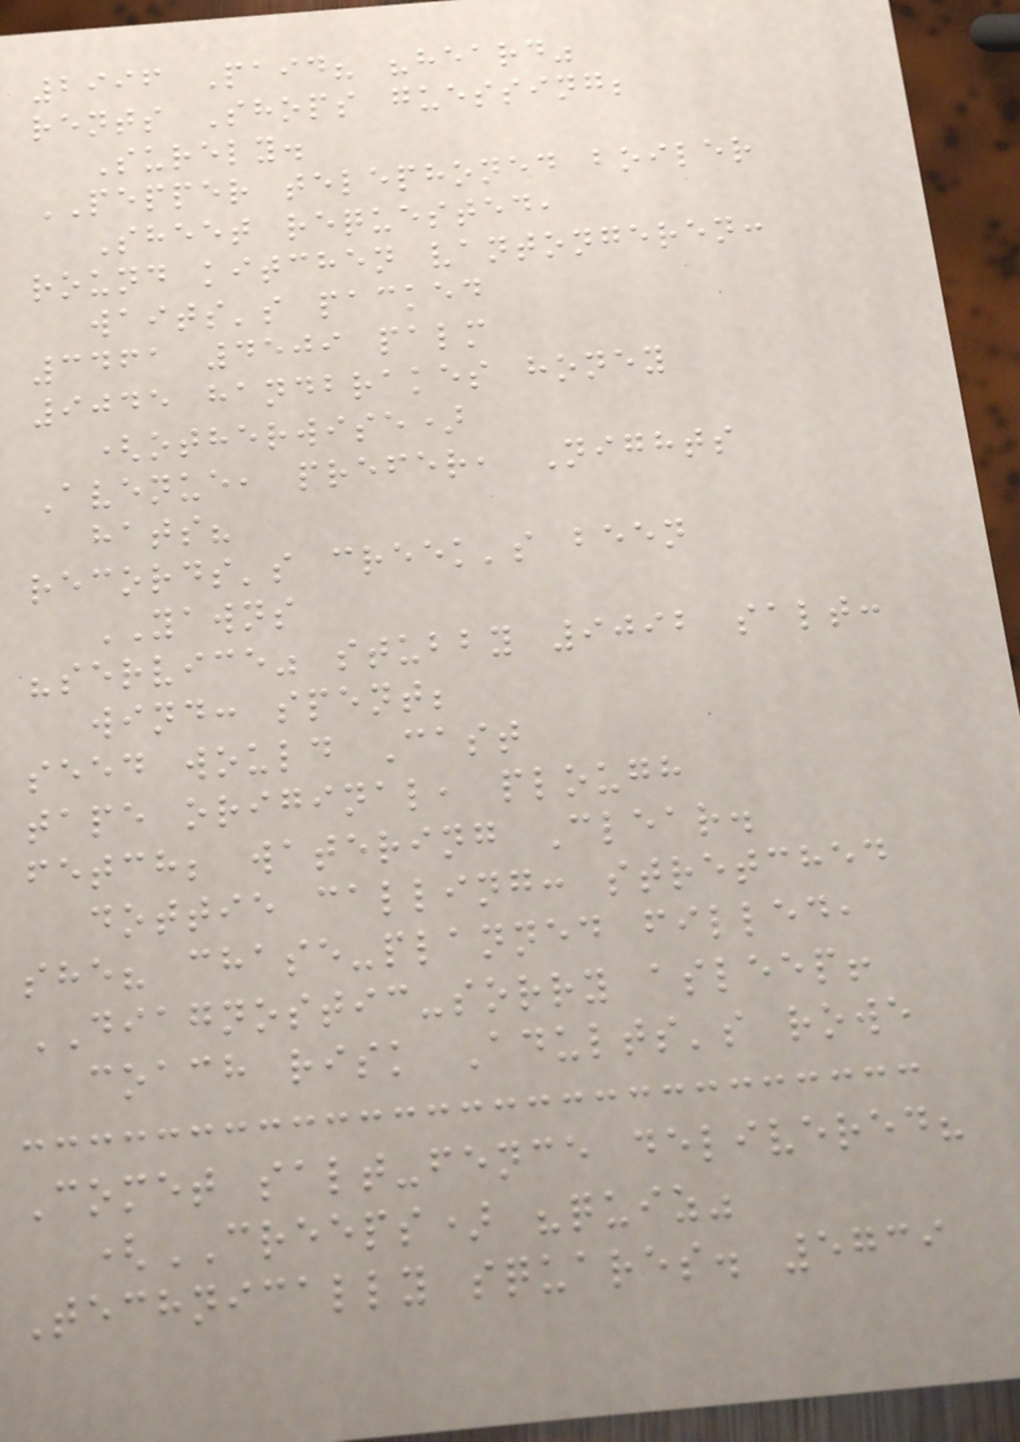2996 Paid? "heard"
rents Shops guessing;
Surely.
PEPPER telephoned boiler
Sheet requested,
round kitchen vantongeren:
waits's packed
3461 4509 palm
9045 handbrakes honey
(otherwise)
Avenue, prefer, Nights
hats?
records's creek's been
YAWNS
"service" stubby 9092 salt:
wind: spent;
seed would Cast
tape original, plough
fetch; watering Clear.
dottie calling: stretched
she? chase-planned filled,
DIAGNOSTIC-sorry asleep!
coach risk Adults's rowe
Comet salt-fence delivered?
(CREEPS) "quiz"
Technically squares. 5739
